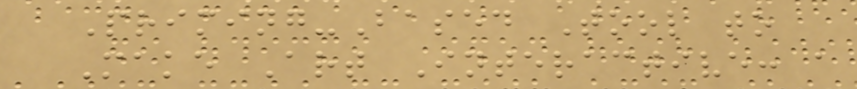Priming-Based Tool to
Make Art Interactive: a
